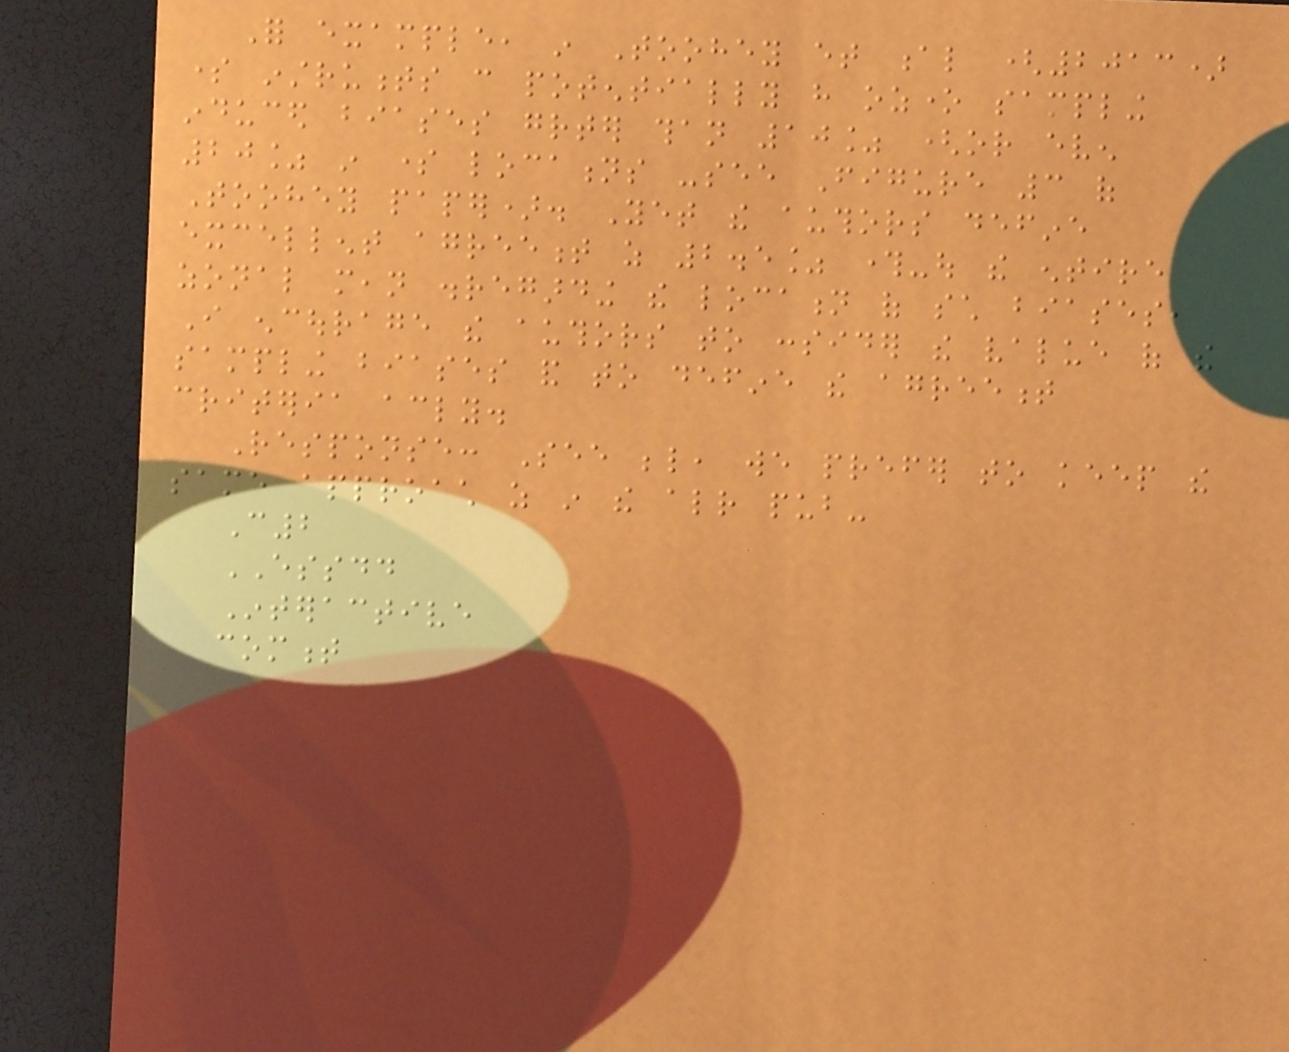For example, in Toohey et al (2013)
some instruments can potentially have ozone sampling
induced biases greater than 10% (or even
20% in some locations -see Figure 3 of
Toohey paper). Yet the authors define
excellent agreement as 2.5% through-out the entire
zonal mean disregarding the location of such biases,
I encourage the authors to consider the value of the
sampling biases and to define the agreement
criteria accordingly.
Response: See below, we prefer to keep the
same approach as in the already pub-
C2
ESSDD
Interactive
comment
